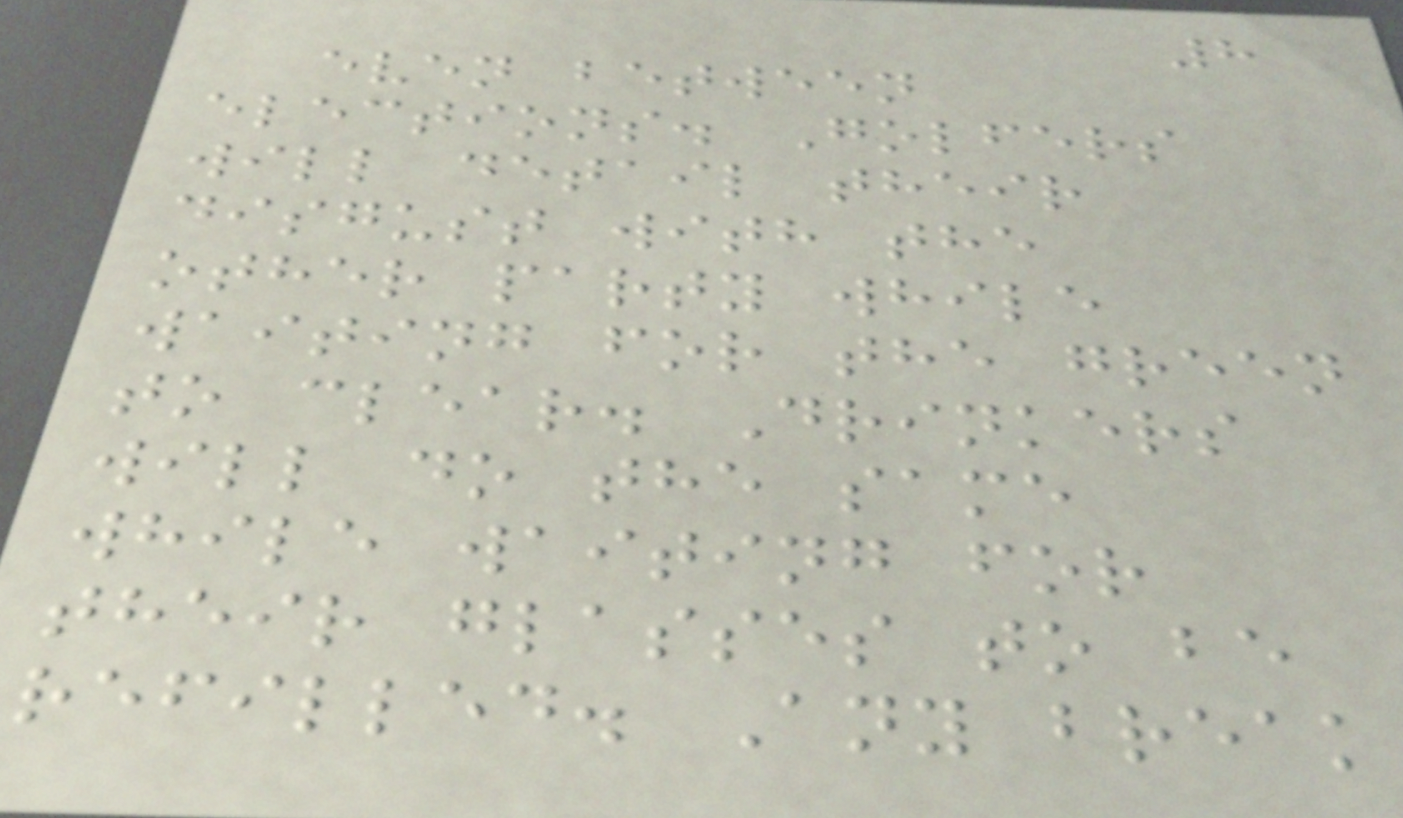8
even between
elections. Golfers
will detail their
disgust with the
other party while
waiting for the green
to clear. Drinkers
will do the same
while waiting for
their glasses to be
refilled. Any break
